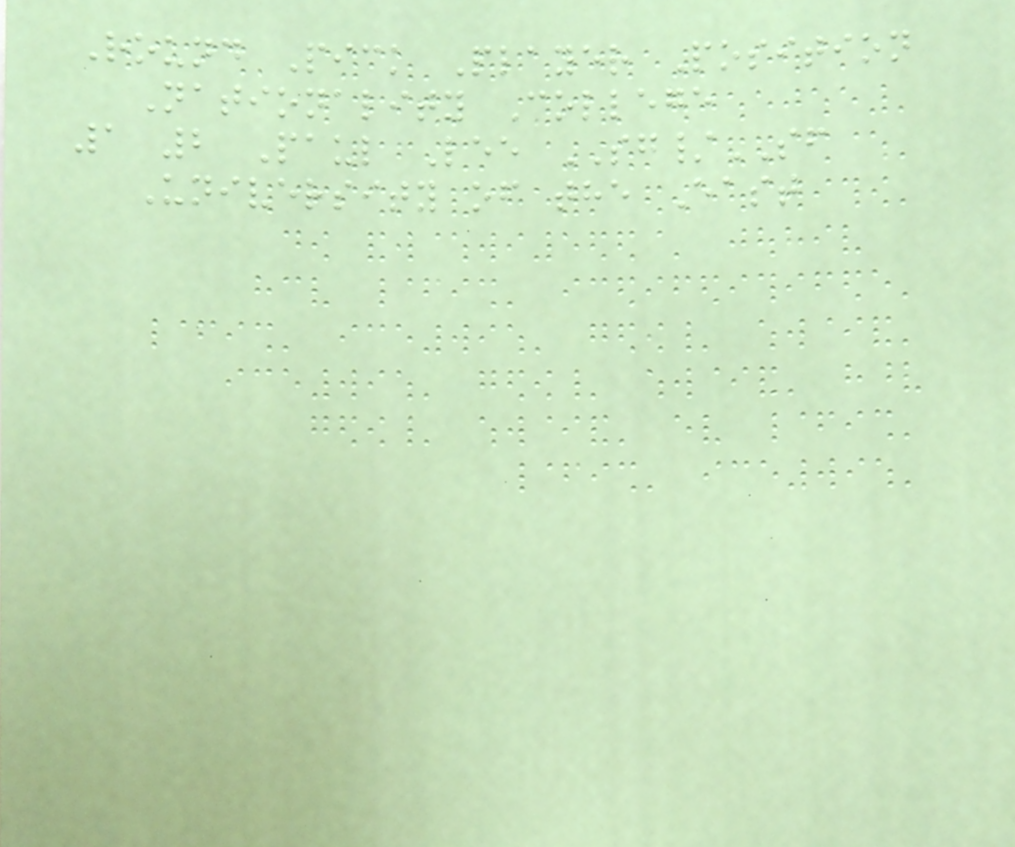Round Pick Player Position
Nationality College
1 2 Paul Lee SG/SF
University of the East
